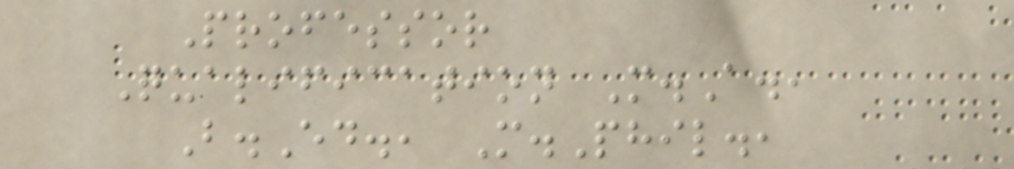Professor
Qualification M.A.,
B.Ed., M.Phil.,
